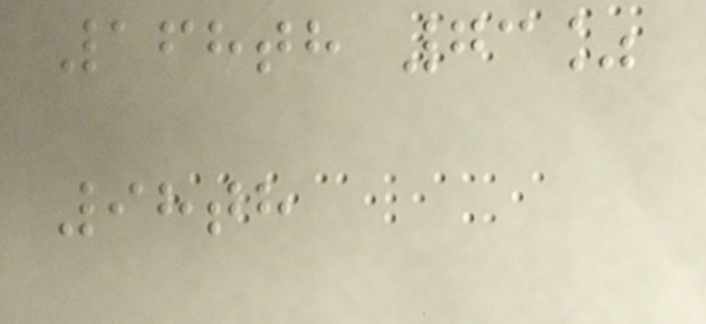168th 73%
98th
